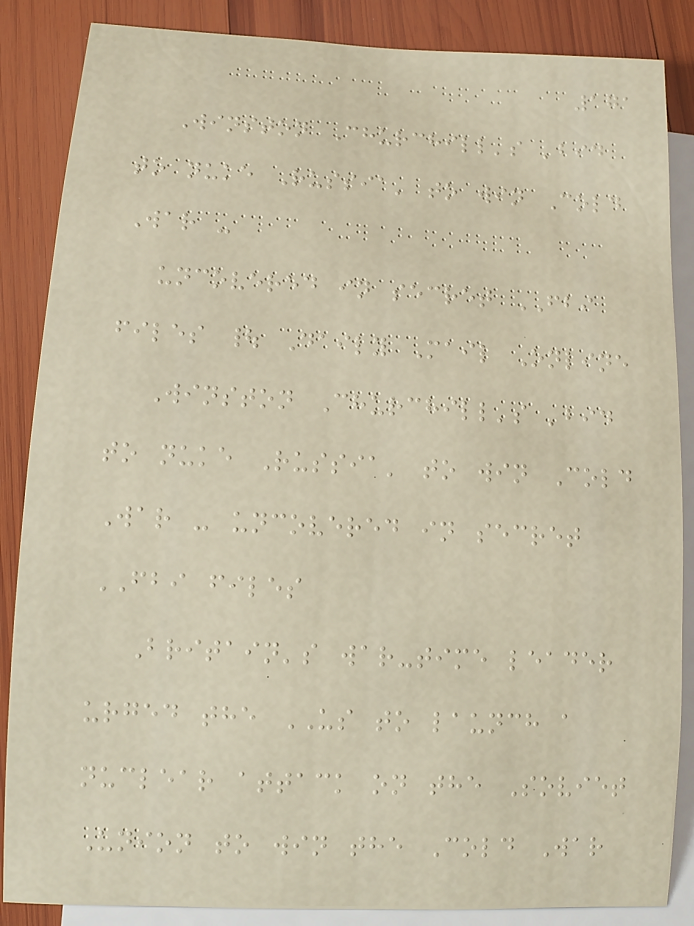171
Winston Churchill's 'bid
to nuke Russia' to win Cold
War -
uncovered in secret FBI
files | Daily Mail Online
Winston Churchill's 'bid
to nuke Russia' to win Cold
War - uncovered in secret
FBI files
Britain's war-time leader
urged the US to launch a
nuclear attack on the Soviet
Union to win the Cold War
